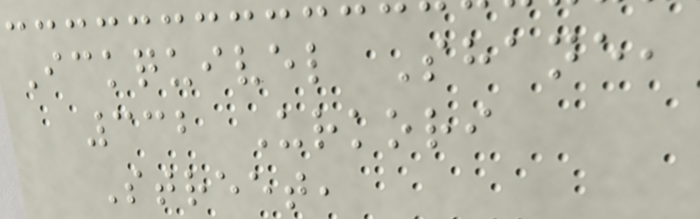Ickquivel Shane,
332 Urkori
Street,
